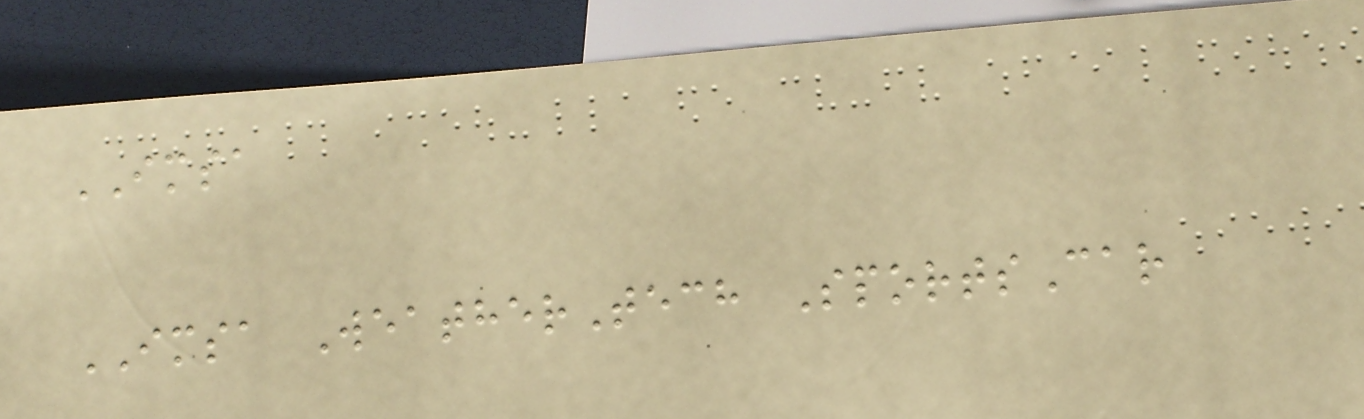IMSA
IMSA WeatherTech SportsCar
